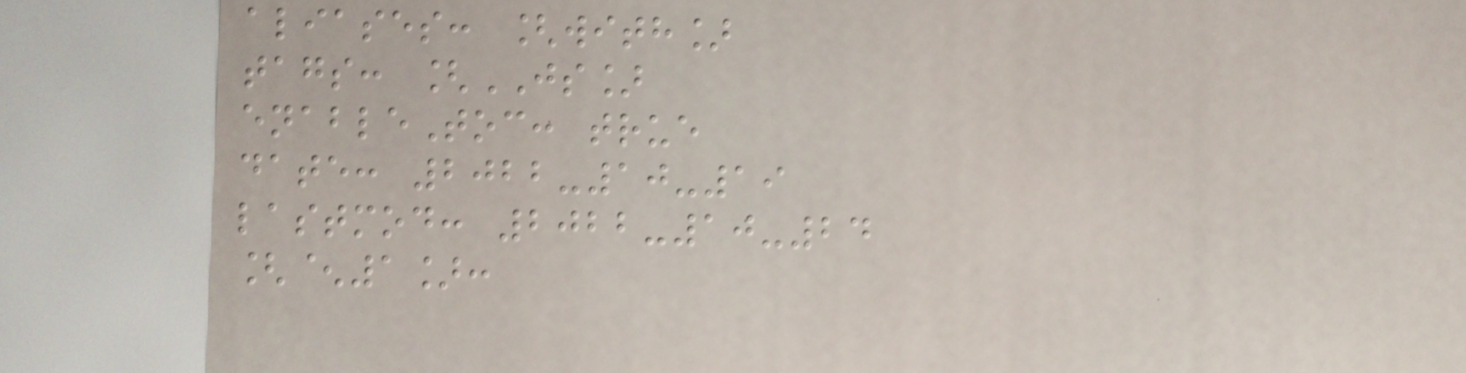aliases: [with]
tags: [JS]
enableToc: true
date: 2022-10-19
lastmod: 2022-10-24
[^1]:
